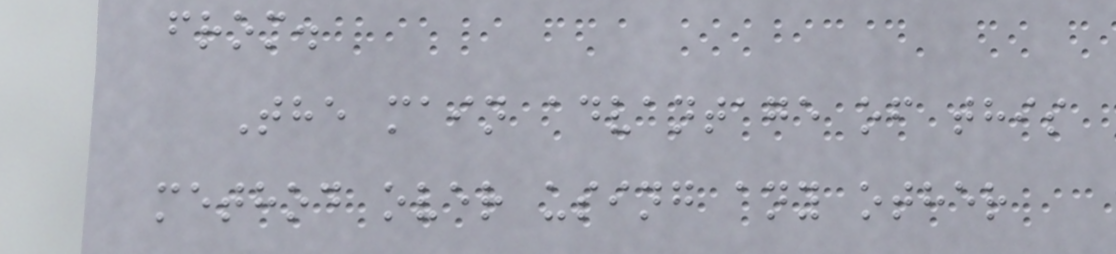from.
The main advantage of this
method over using any other
